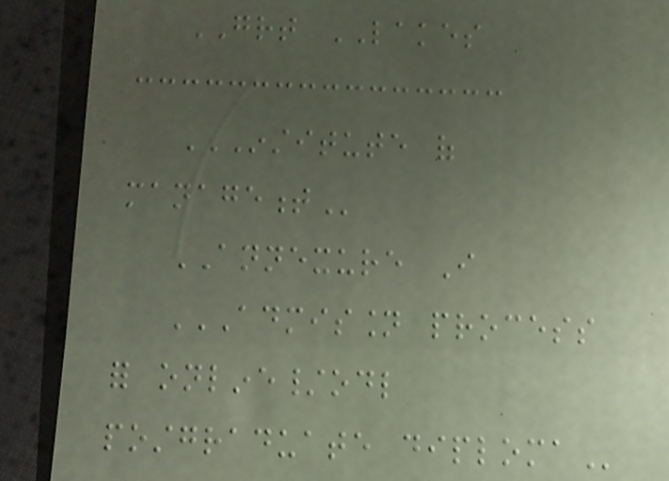GREAT LAKES
INSTITUTE OF
MANAGEMENT
ANNEXURE I
ADMISSION PROCESS
FOR ONLINE/ODL
POSTGRADUATE DIPLOMA
